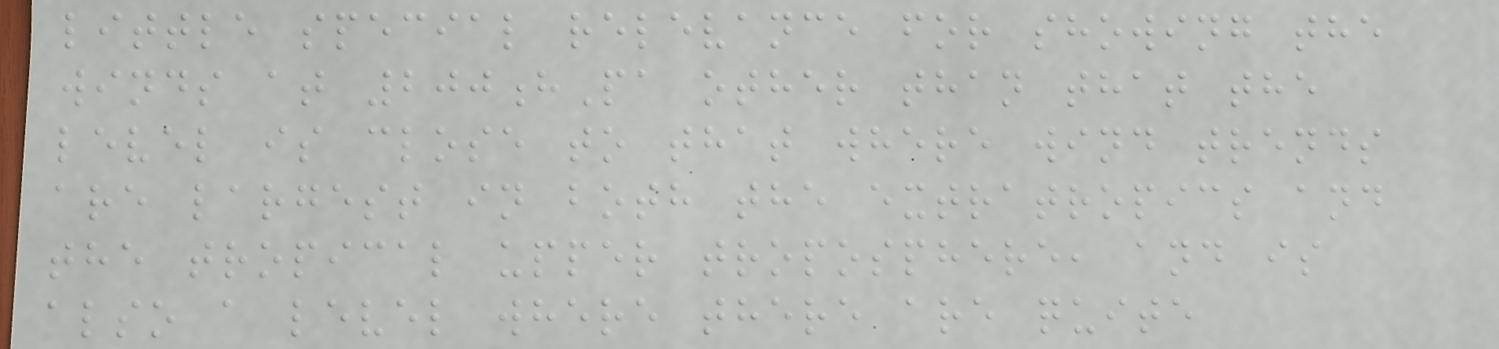little special relevance for showing the
winds at 200hPa other than that the
level is close to that where wind trends
are largest in both the extratropics and
the tropical upper troposphere, and is
also a level where there are quite
